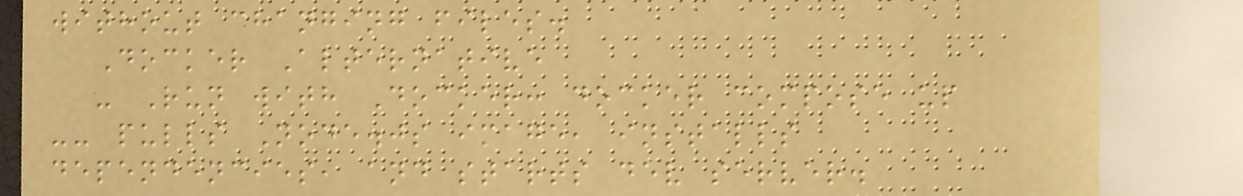without changing files.
Docker Alternative
- Run with Docker: docker compose up
-- pulls Node.js image, installs
dependencies, and starts dev server.
